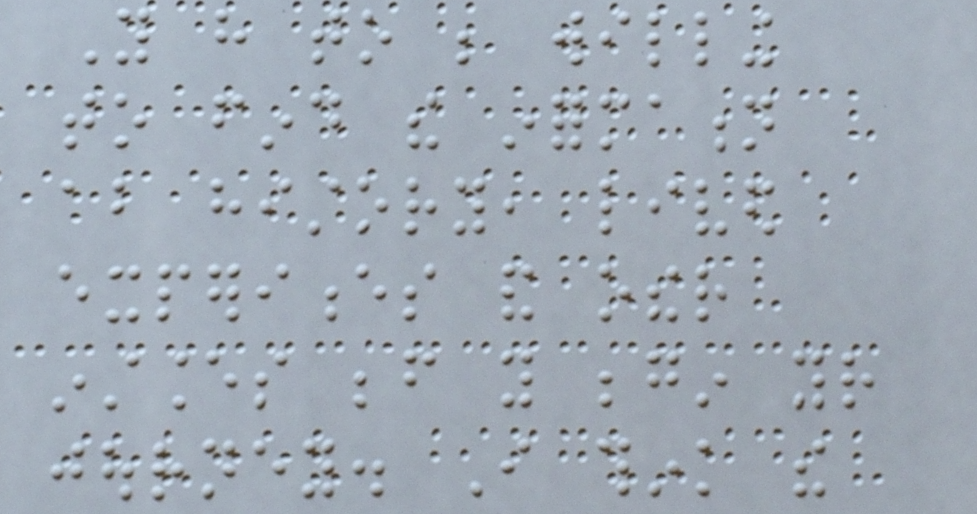You have to be willing
to find the information
about history, lived
experiences and other
instances before you begin your
journey. I think the
